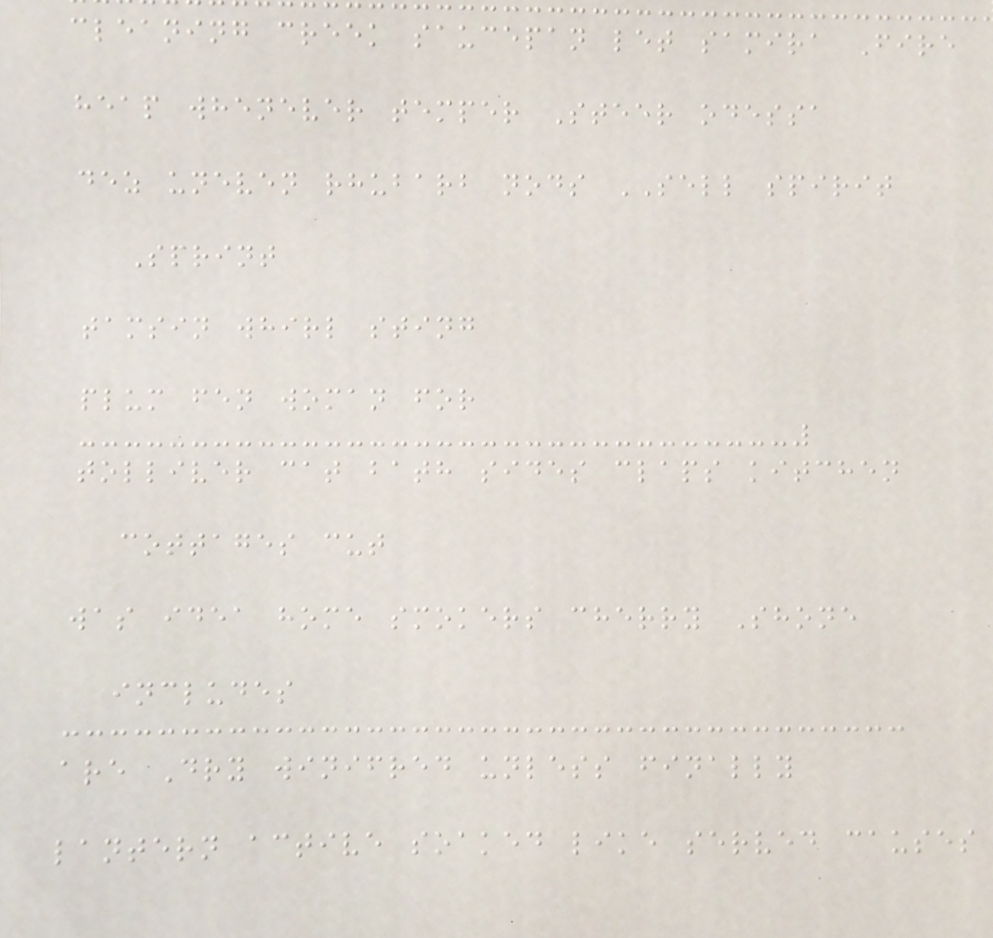cleaning creek saucepan let samira Fire
heap whenever temper Steer odessa
dez uneven rhubarb nods SELL spirit
Sprint
tamsin whirl sting
plum fen woman for
tolliver cat bath sides claps kitchen
cottages cut
was idea home smokers cherry Shone
includes
are Dry winifred unless finally
lantern active soaked like served causes
